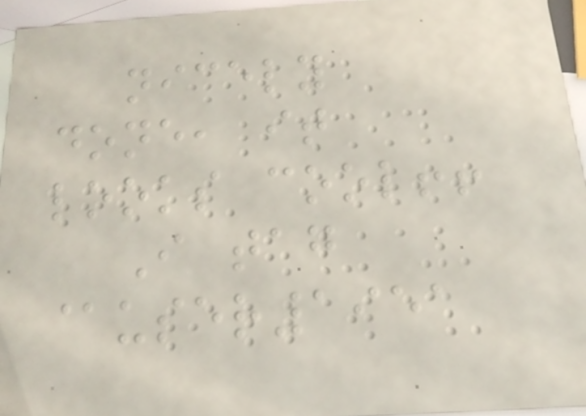nicely
done, it
looks cool!!
I tag
@user1951
